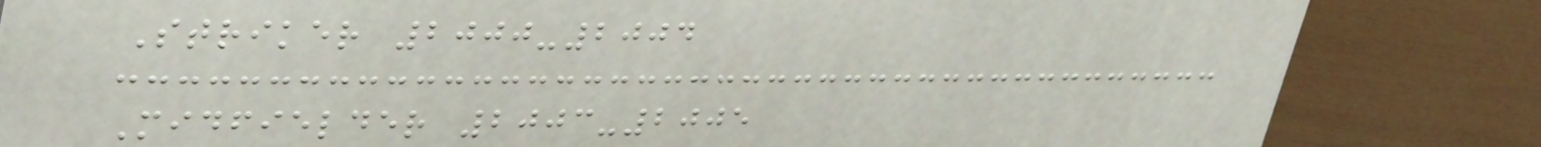Striker 2000-2004
Midfielder 2003-2005
